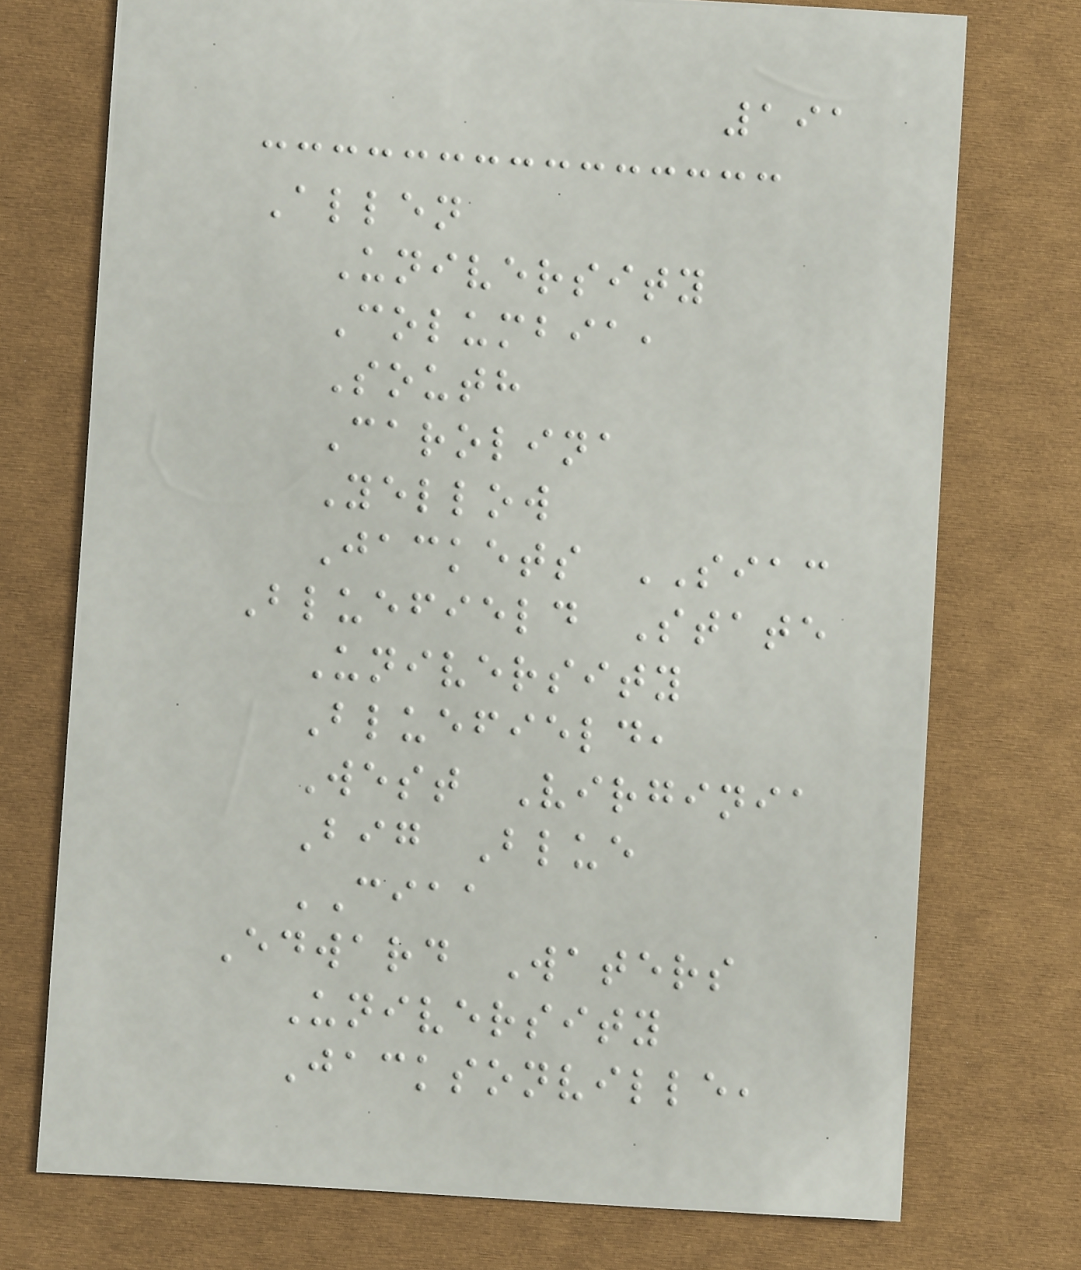191
Allen
University
Columbia,
South
Carolina
Yellow
Jackets SIAC
Bluefield State
University
Bluefield,
West Virginia
Big Blue
CIAA
Edward Waters
University
Jacksonville,
